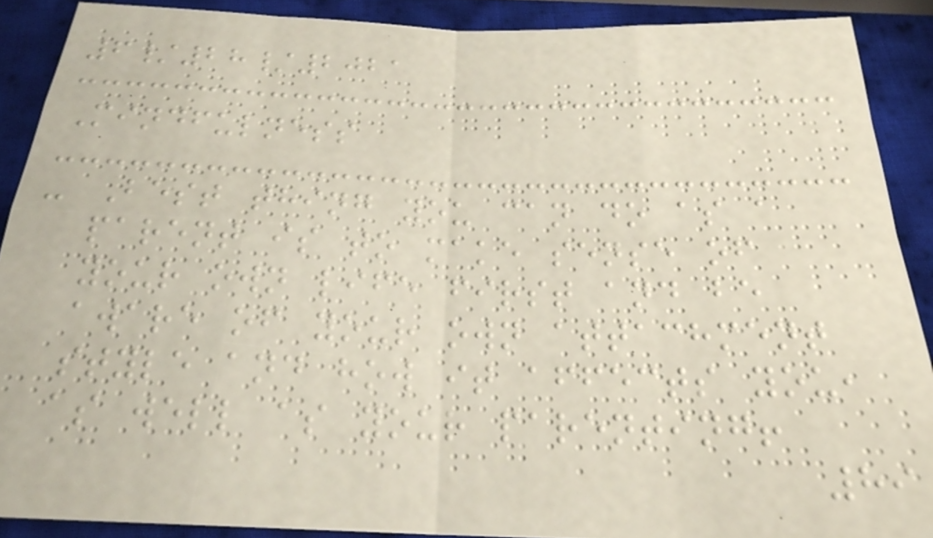6/28/2021
Mindfulness
- Best thing you can do as a
parent is to make sense of
your own life first and be
aware of your own attachment
style and how it affects you,
as well as your parenting!
89
